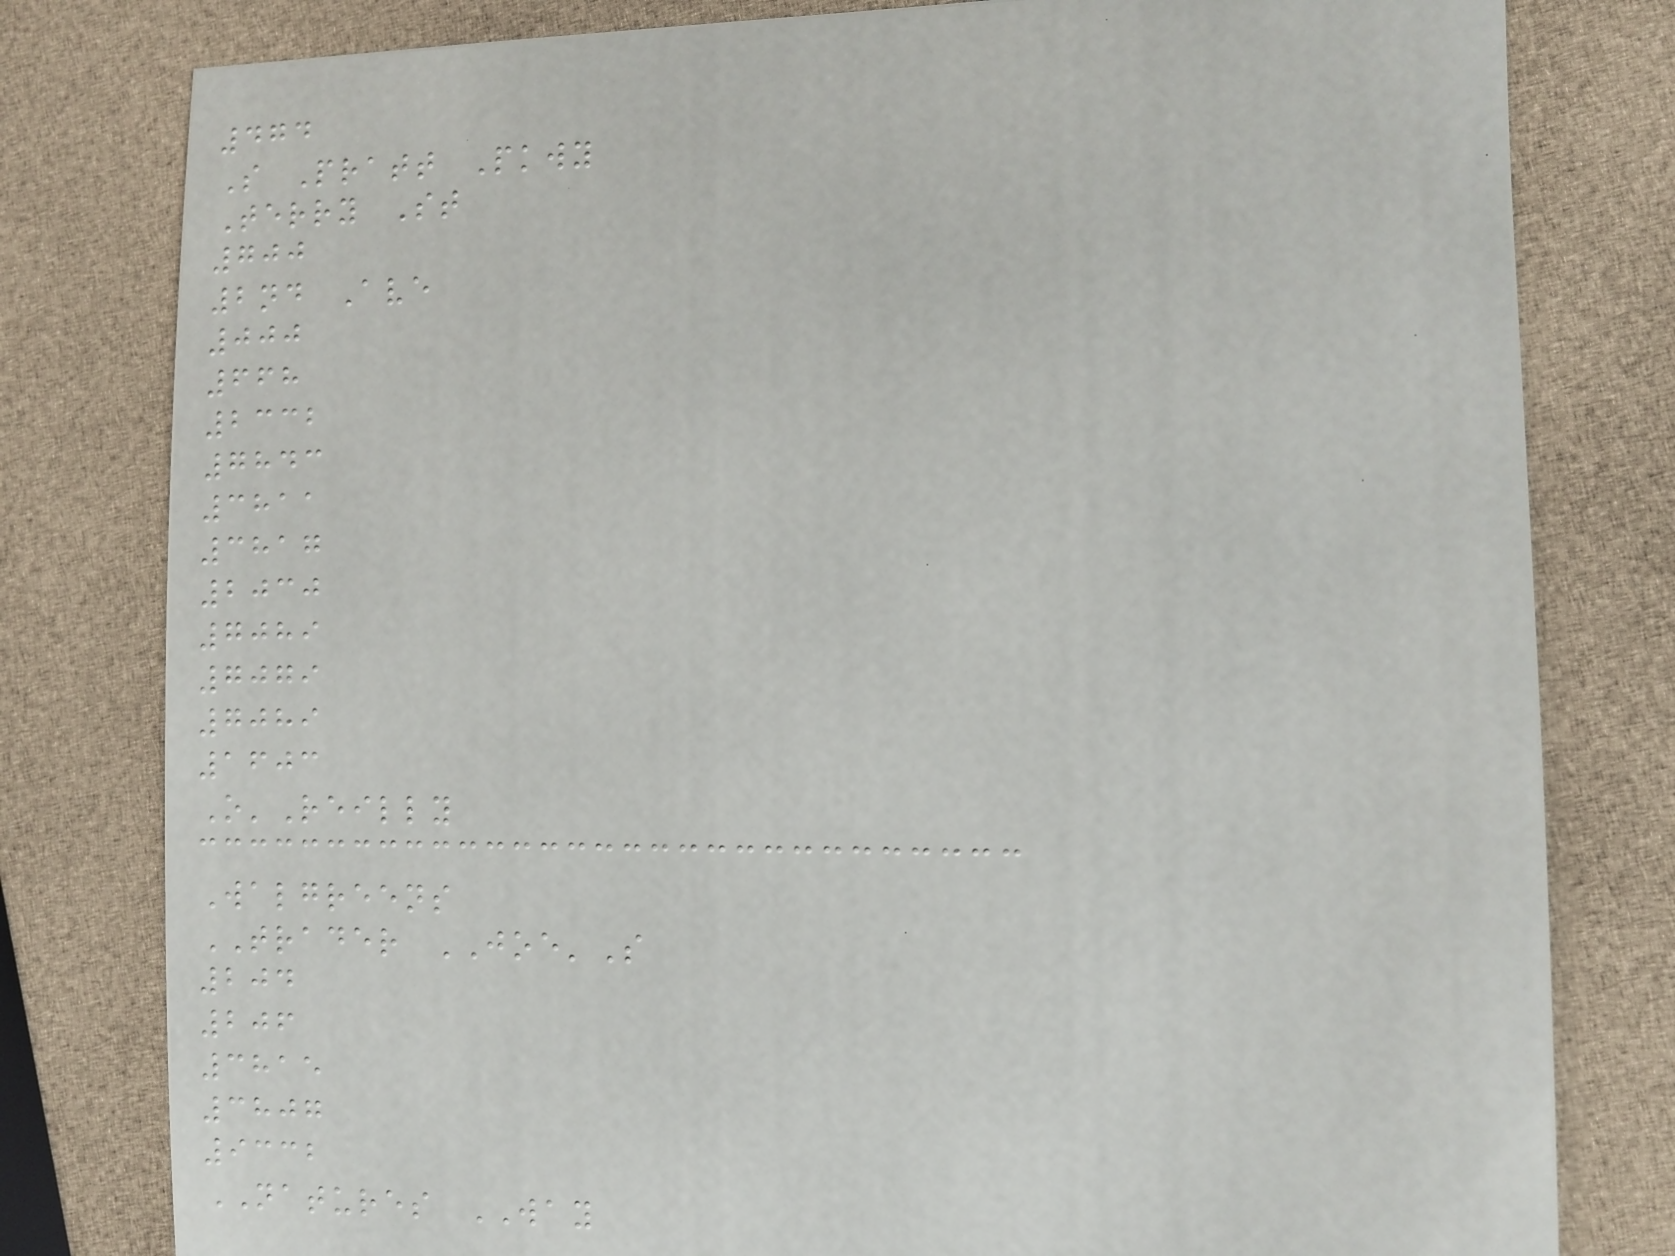474
S Pratt Pkwy
Terry St
700
2nd Ave
000
668
2332
7843
3811
3817
2030
7089
7079
7089
1603
O'Reilly
Walgreens
TRADER JOE'S
204
206
3815
3807
9332
NATURES WAY
